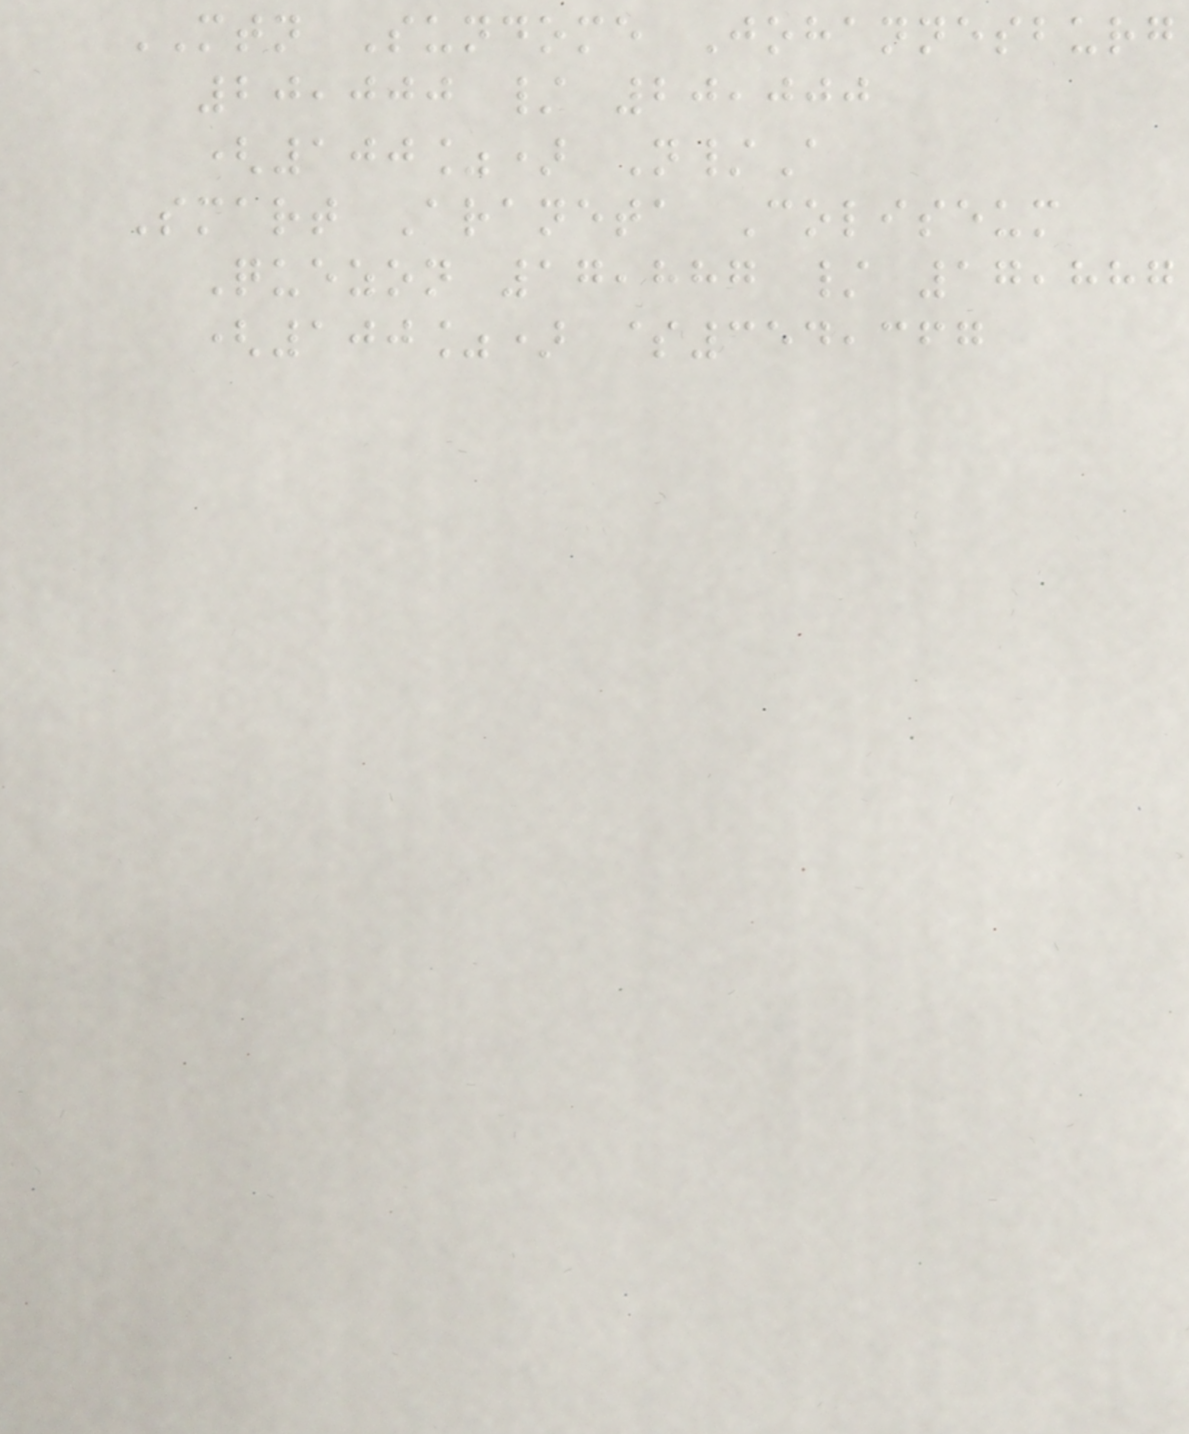MTN Sundome Johannesburg
20,000 / 20,000
(100%) N/A
Smart Araneta Coliseum
Quezon 17,887 / 17,887
(100%) $354,367
